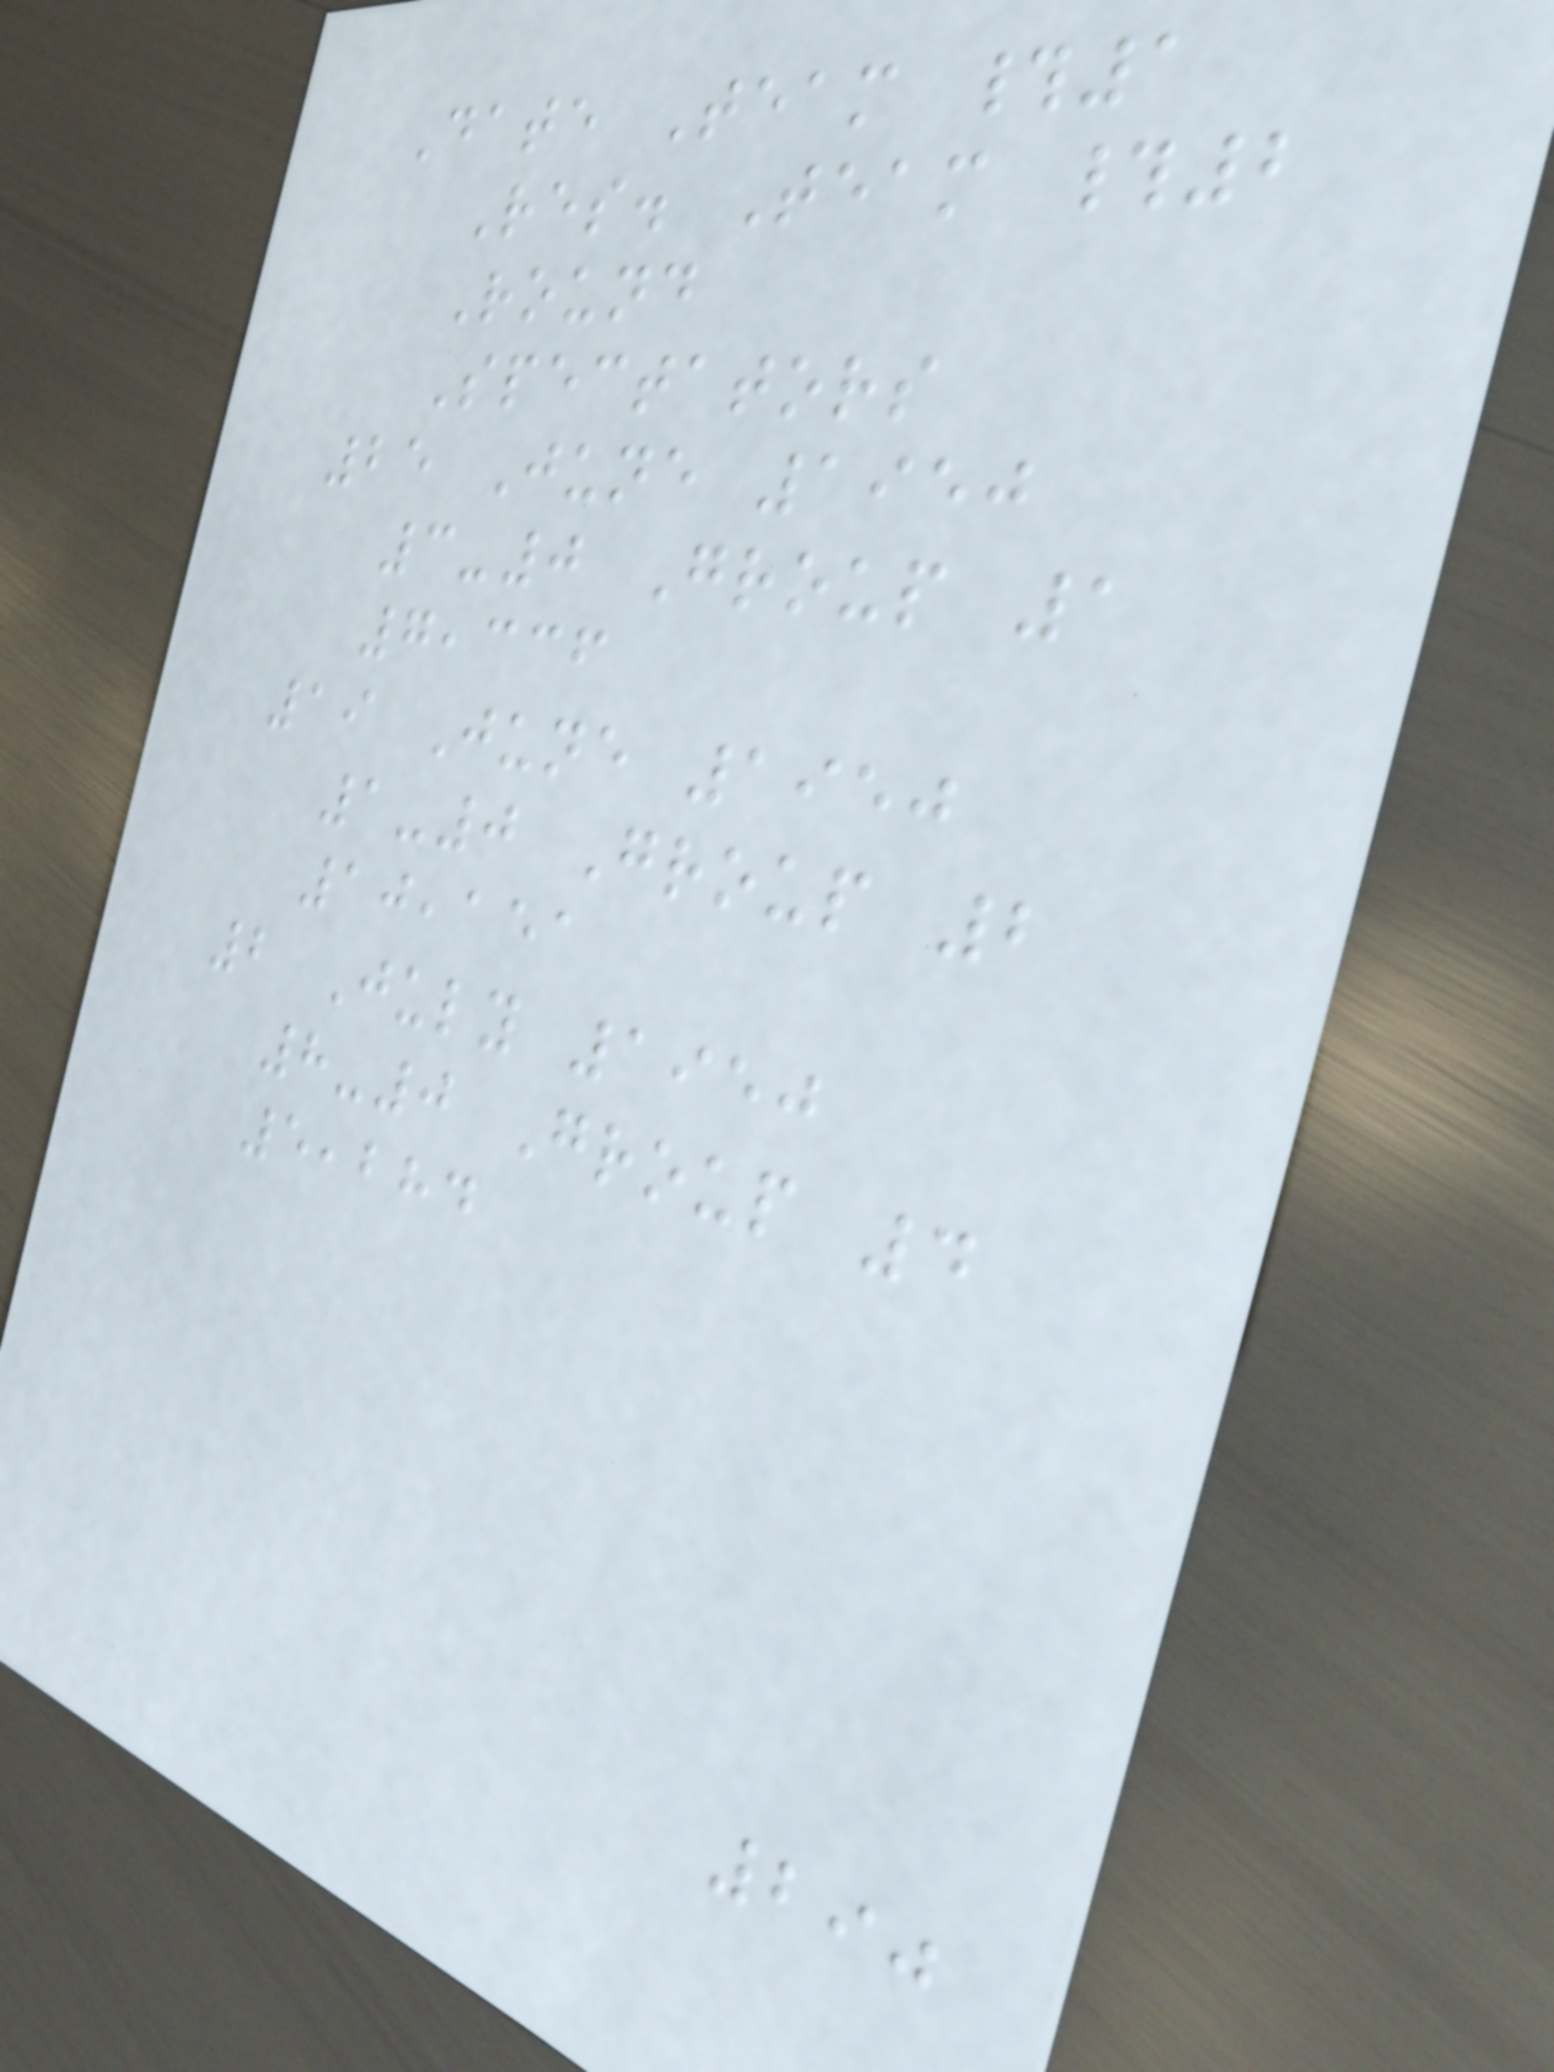Date Team #1
Res. Team #2
Round
Spectators
25 June 1950
3-0 Group 1
7,336
19 June 1950
1-0 Group 2
10,151
2 July 1950
8-0 Group 4
5,284
290
